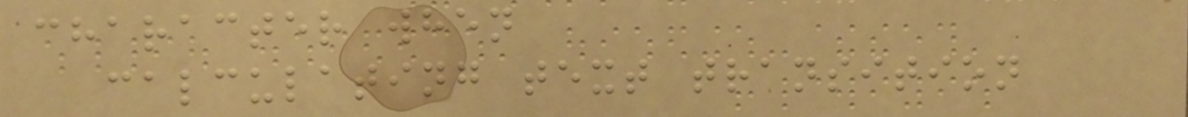character when
calculating text transition
